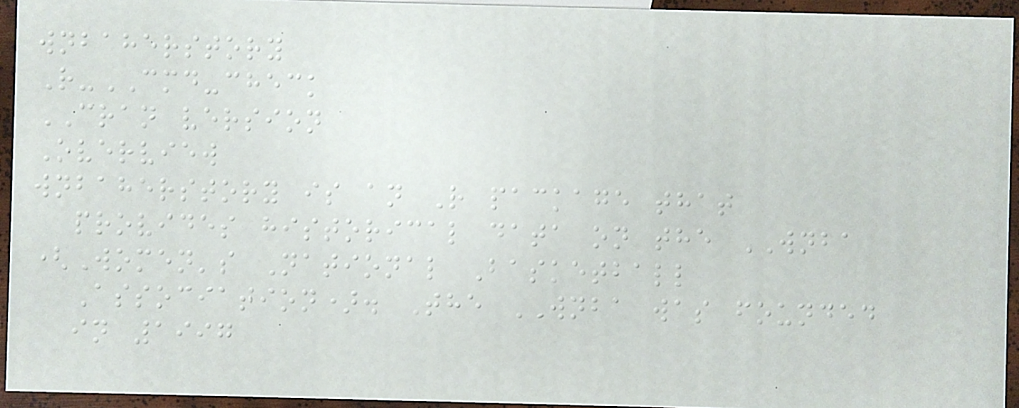wnbaherstory
R-CMD-check
CRAN version
Overview
wnbaherstory is an R package that
provides historical data on the WNBA
(Women's National Basketball
Association). The WNBA was founded
in 1997
